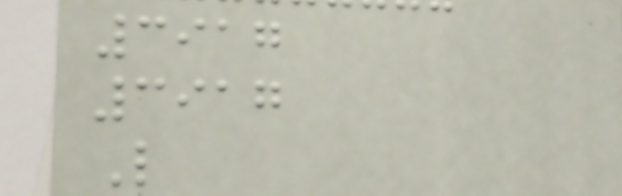3917
3917
L
